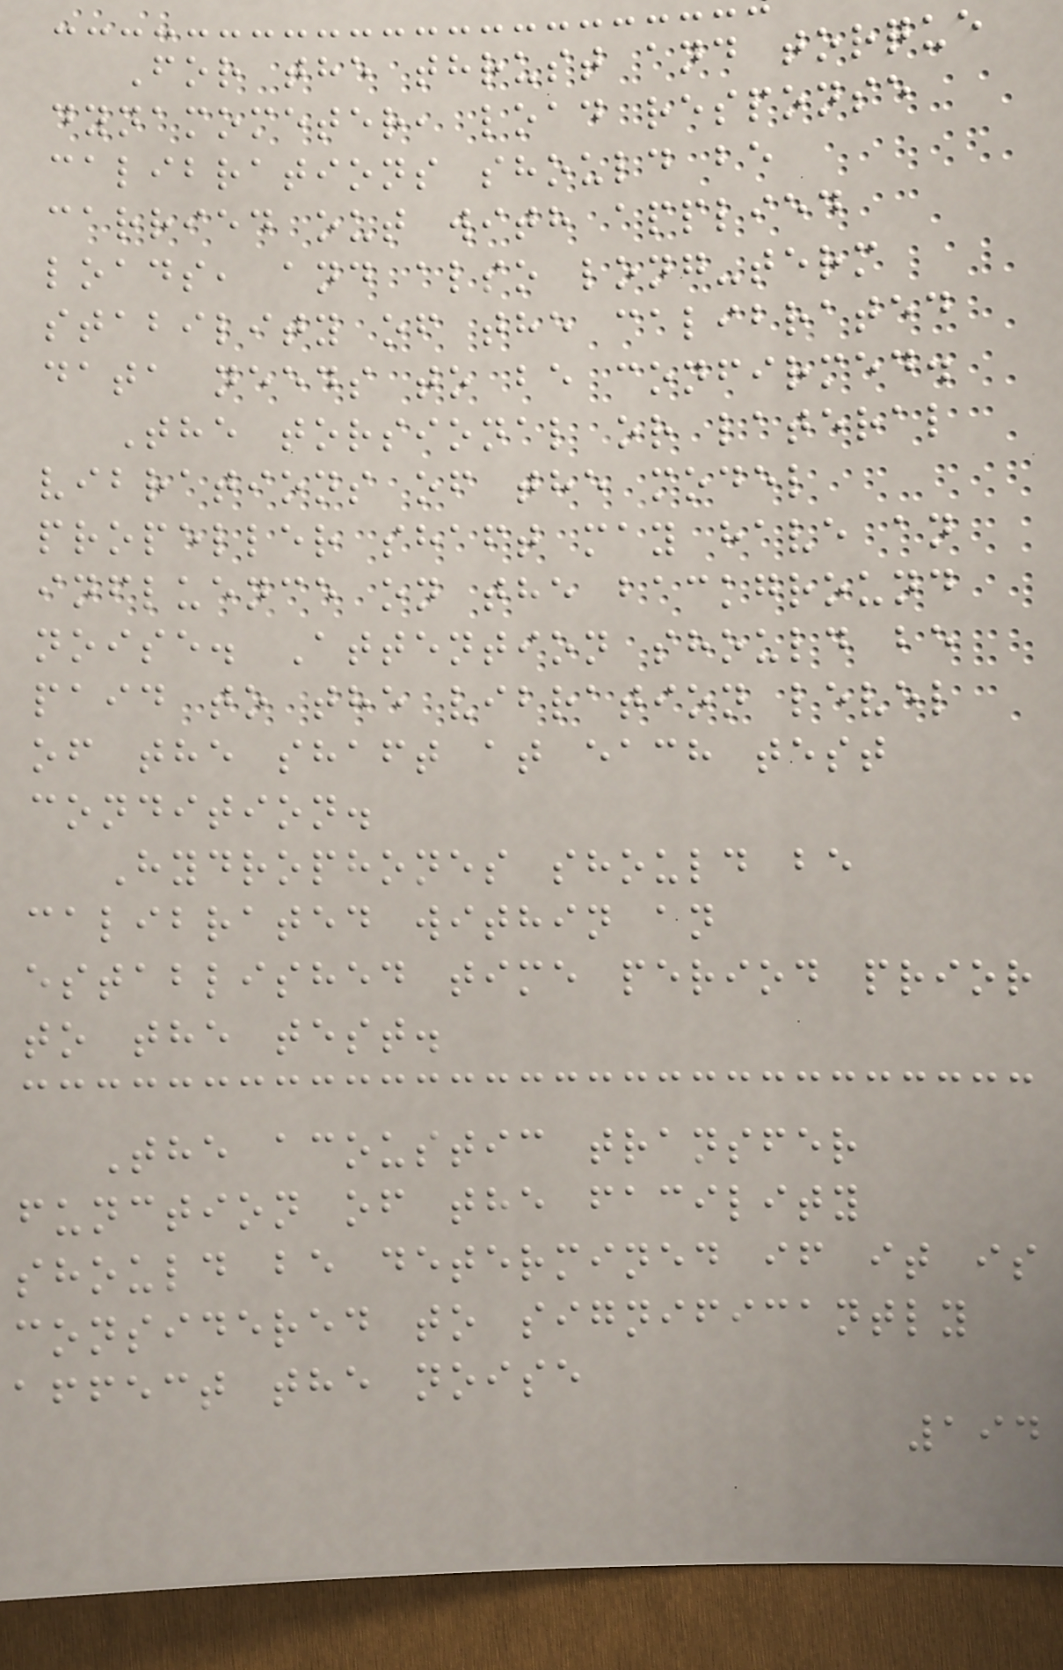For the thrust and torque
dynamometer, load response
calibrations should be
carried out with applied
loads, and also long-term
stability of the calibrated
data needs to be confirmed.
The torsional or lateral
vibrations of the model
propeller shaft may have an
influence on the background
noise. Attention should be
paid to the vibration level
of the shaft at each test
condition.
Hydrophones should be
calibrated within an
established time period prior
to the test.
The acoustic transfer
function of the facility
should be determined if it is
considered to significantly
affect the noise
194
